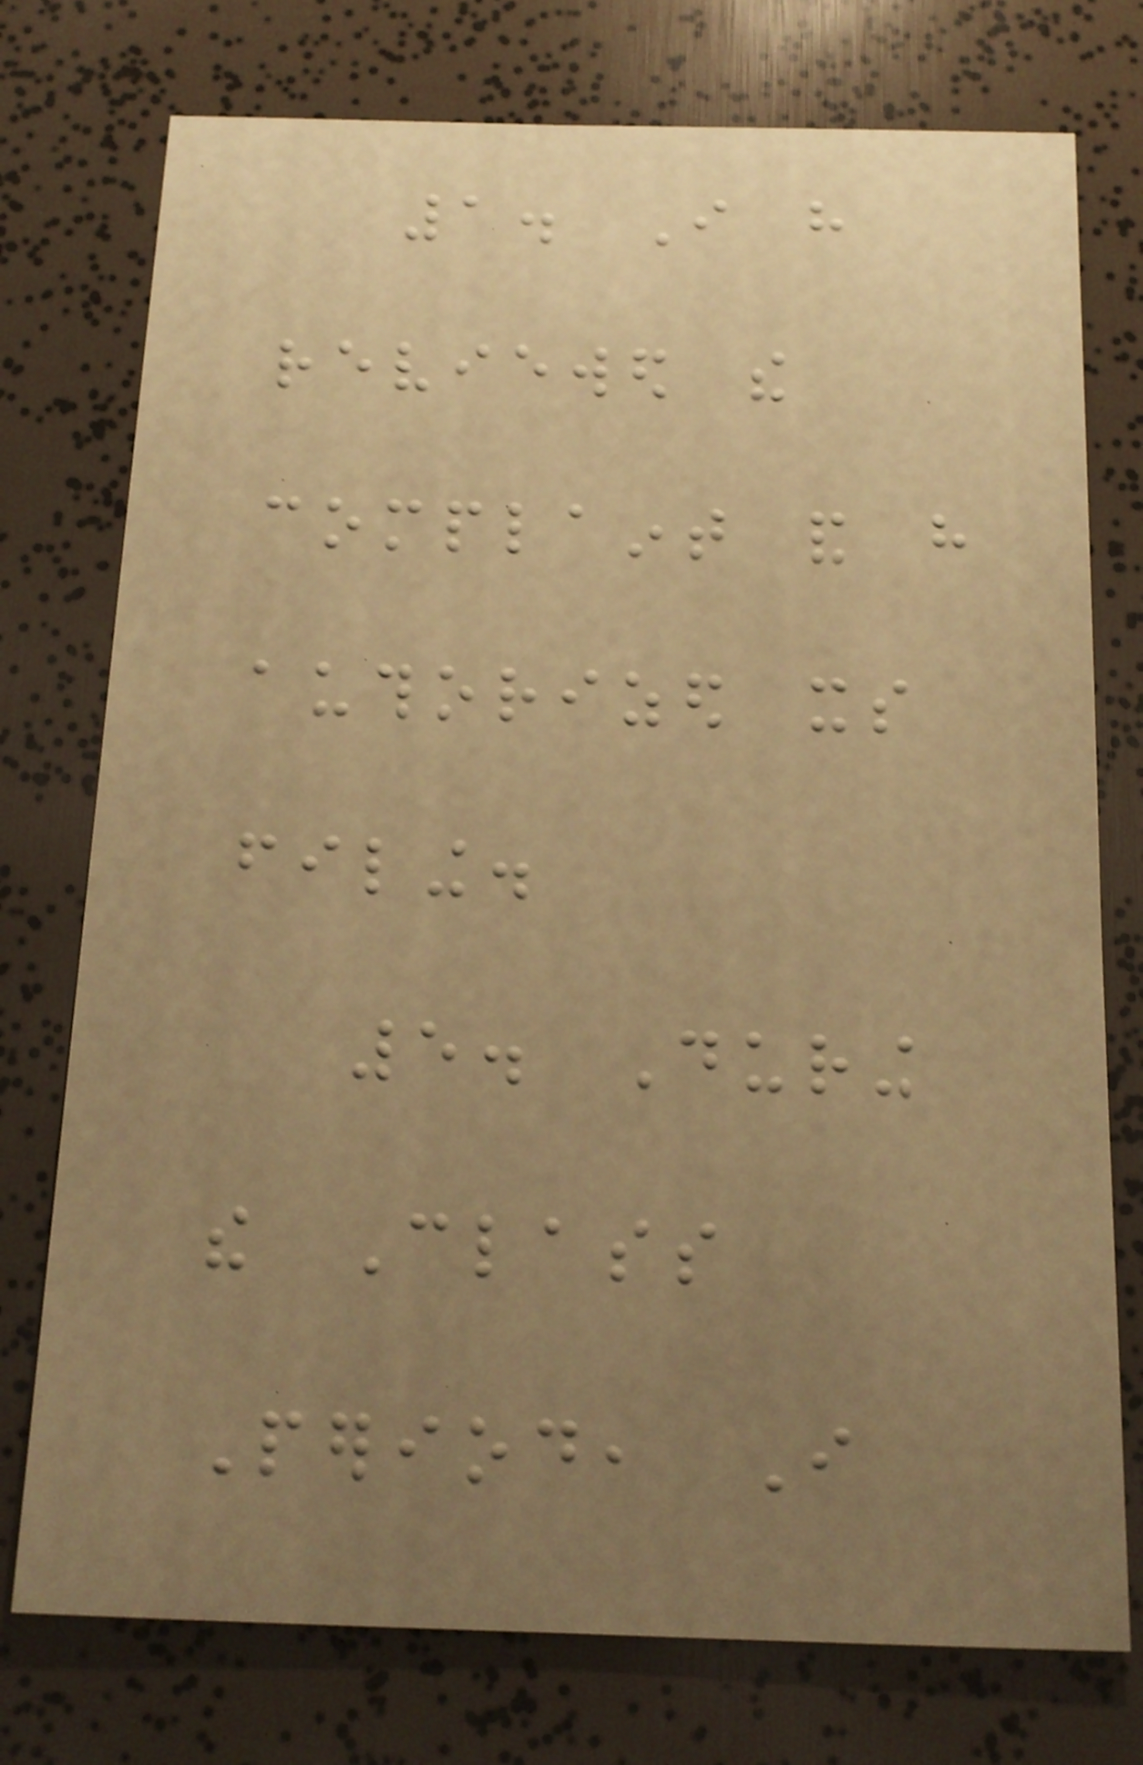1. I have
reviewed the
complaint and have
authorized its
filing.
5. During
the Class
Period, I
